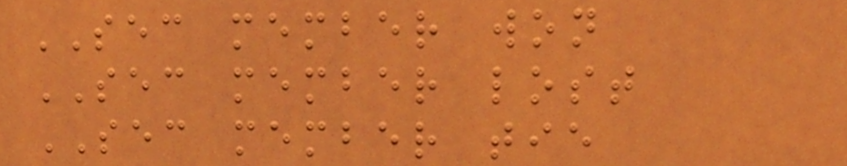SEC member won
SEC member lost
SEC member tie
